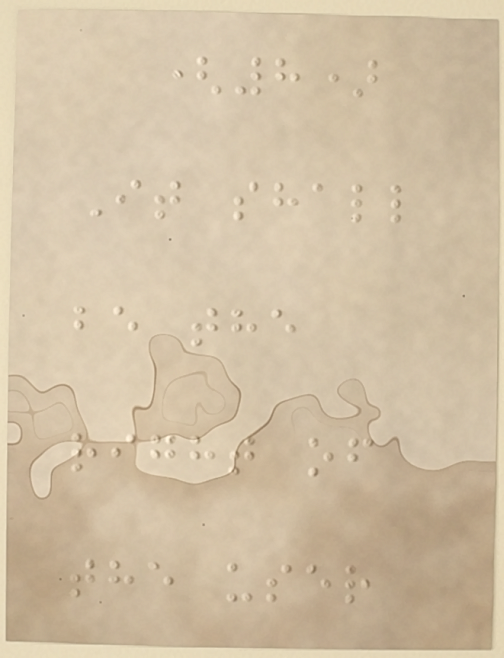(8)
It shall
be the
right of
the user
